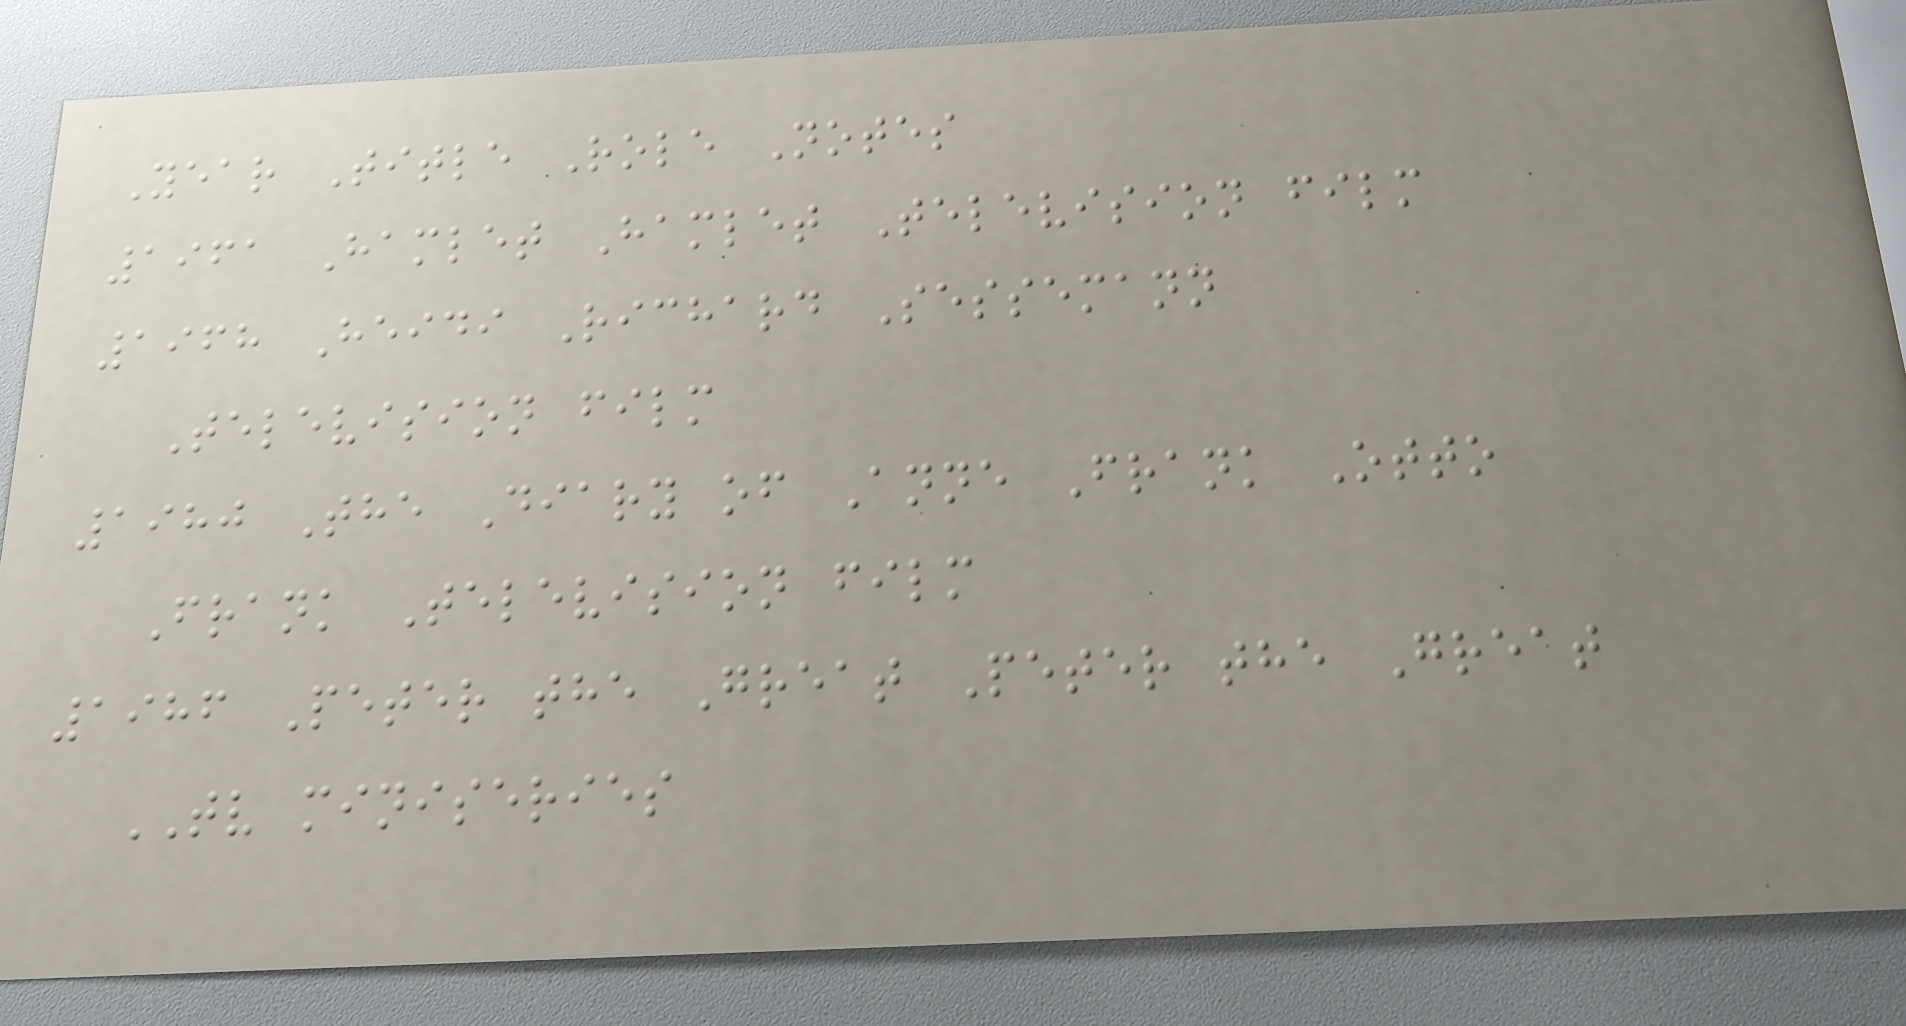Year Title Role Notes
1961 Hamlet Hamlet Television film
1968 Heidi Richard Sessemann
Television film
1980 The Diary of Anne Frank Otto
Frank Television film
1986 Peter the Great Peter the Great
TV miniseries
